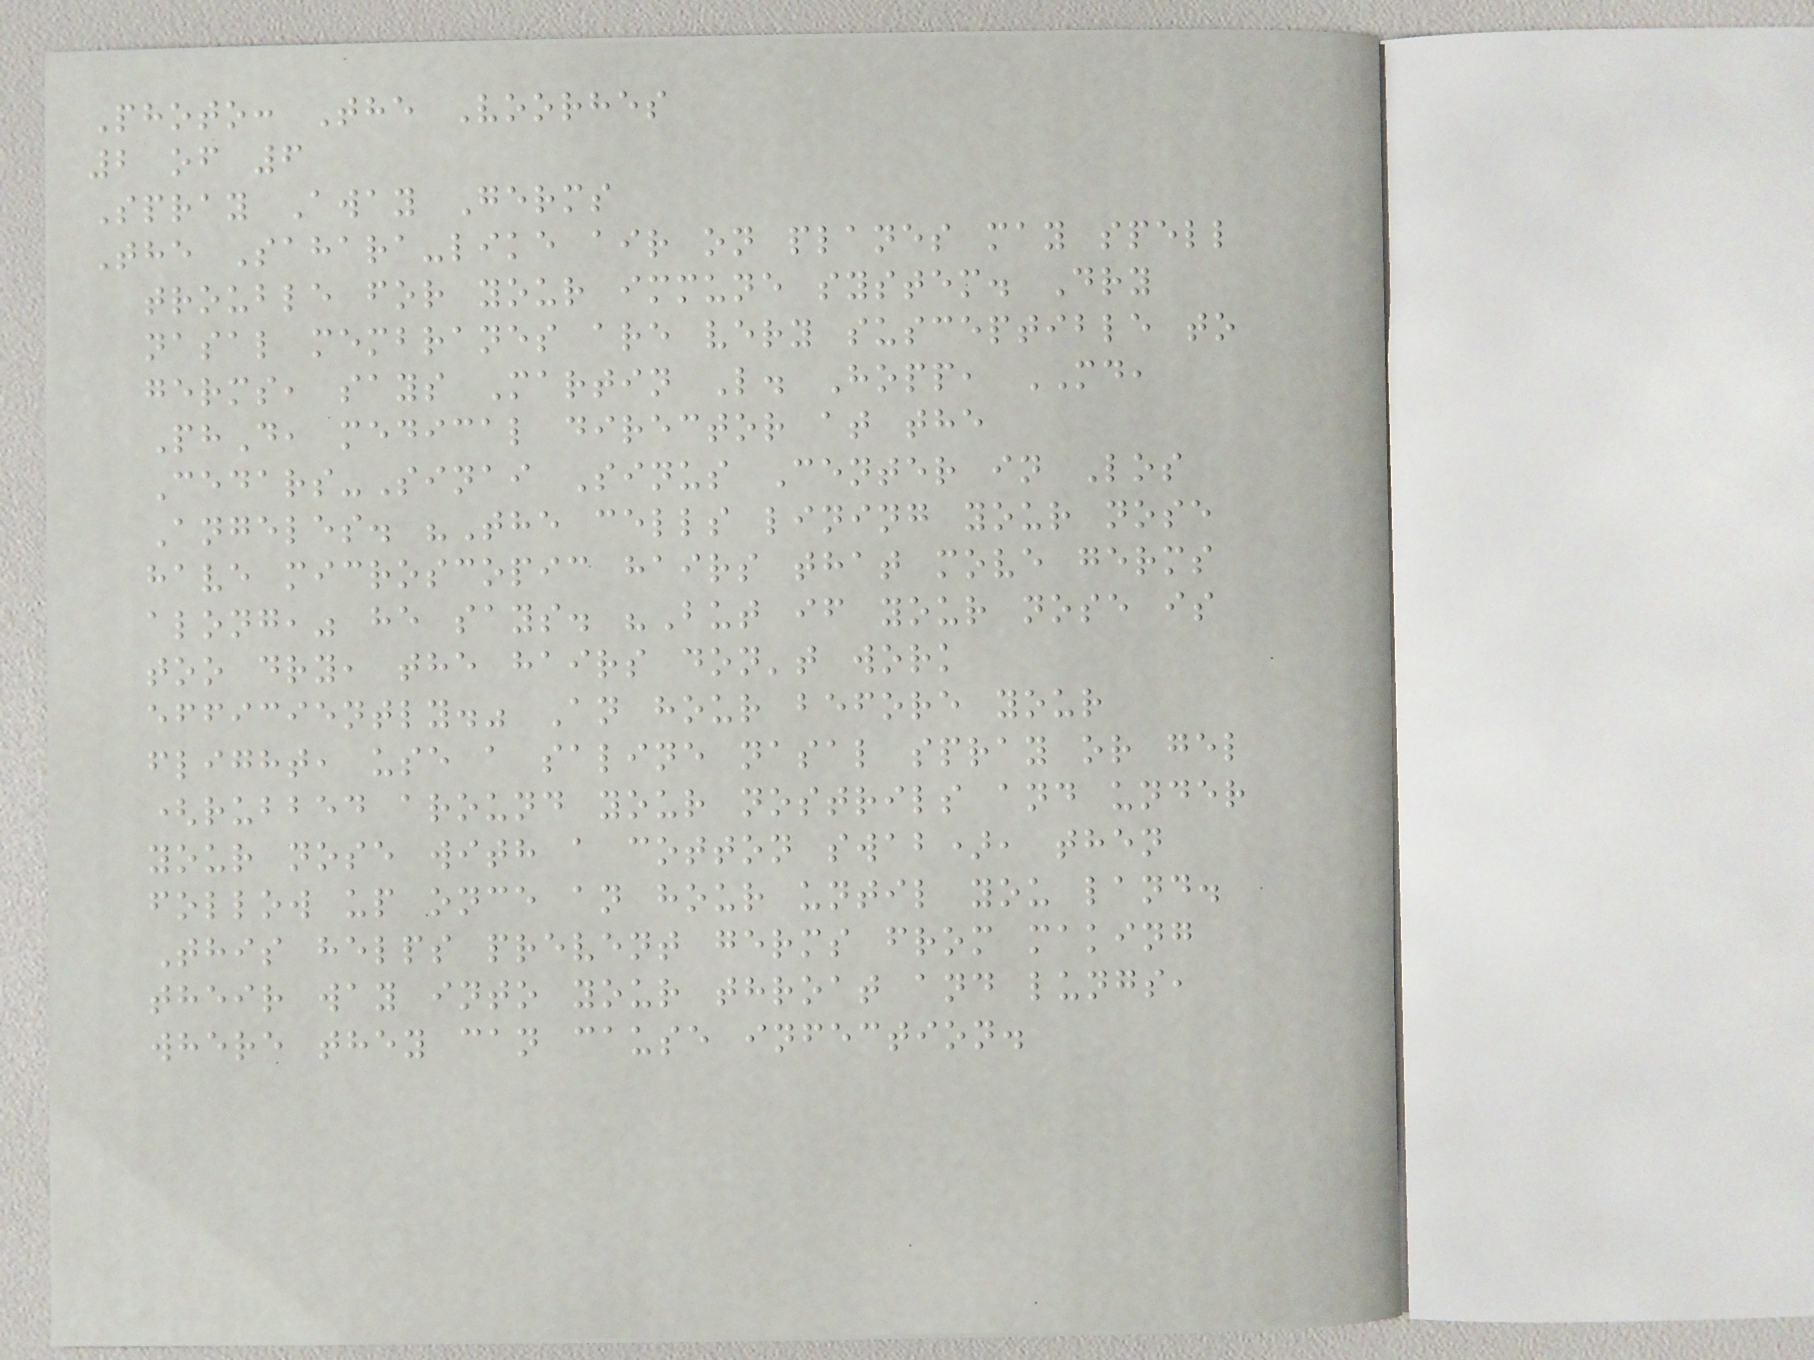Photo: The Voorhes
2 of 6
Spray Away Germs
The Sahara-like air on planes may spell
trouble for your immune system. Dry
nasal membranes are very susceptible to
germs, says Martin L. Hopp, MD,
PhD, medical director at the
Cedars-Sinai Sinus Center in Los
Angeles. "The cells lining your nose
have microscopic hairs that move germs
along," he says. "But if your nose is
too dry, the hairs don't work
efficiently." An hour before your
flight, use a saline nasal spray or gel
(rubbed around your nostrils and under
your nose with a cotton swab), then
follow up once an hour until you land.
This helps prevent germs from making
their way into your throat and lungs,
where they can cause infection.
